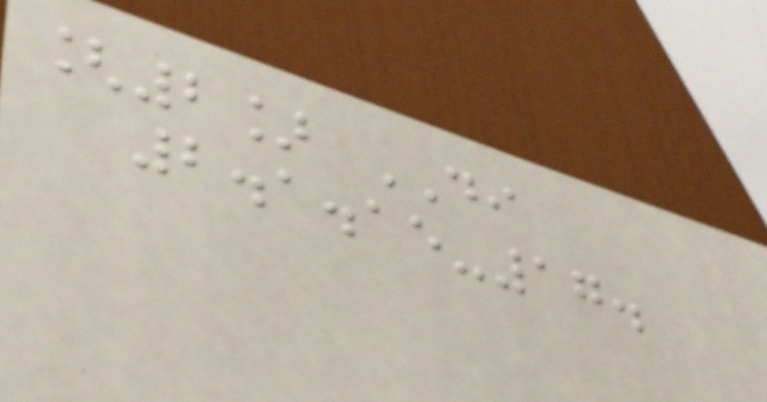[2] DI
2.1.15-17.
